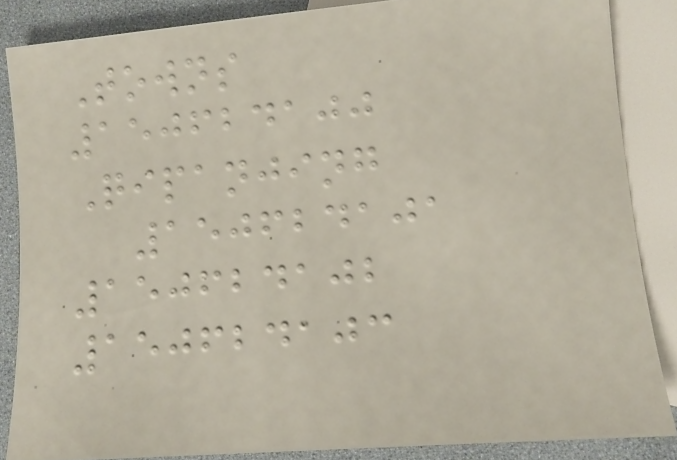Towns
150624100
Qipanjing
150624101
150624102
150624103
